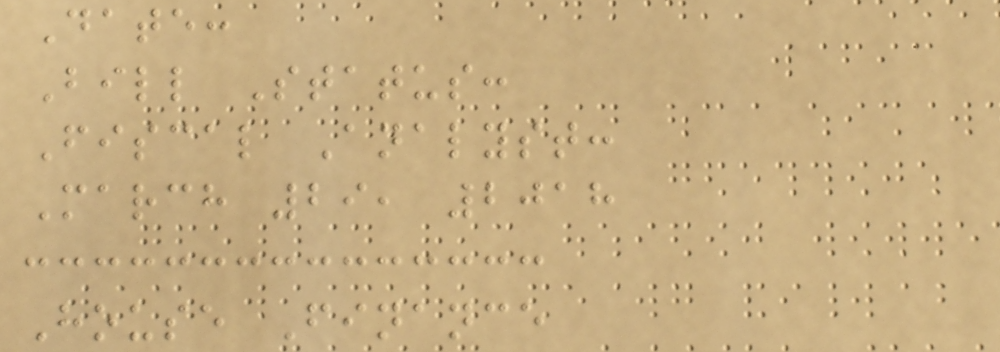Date:
Bill Status:
Fiscal Analyst:
March 29, 2018
House Finance
